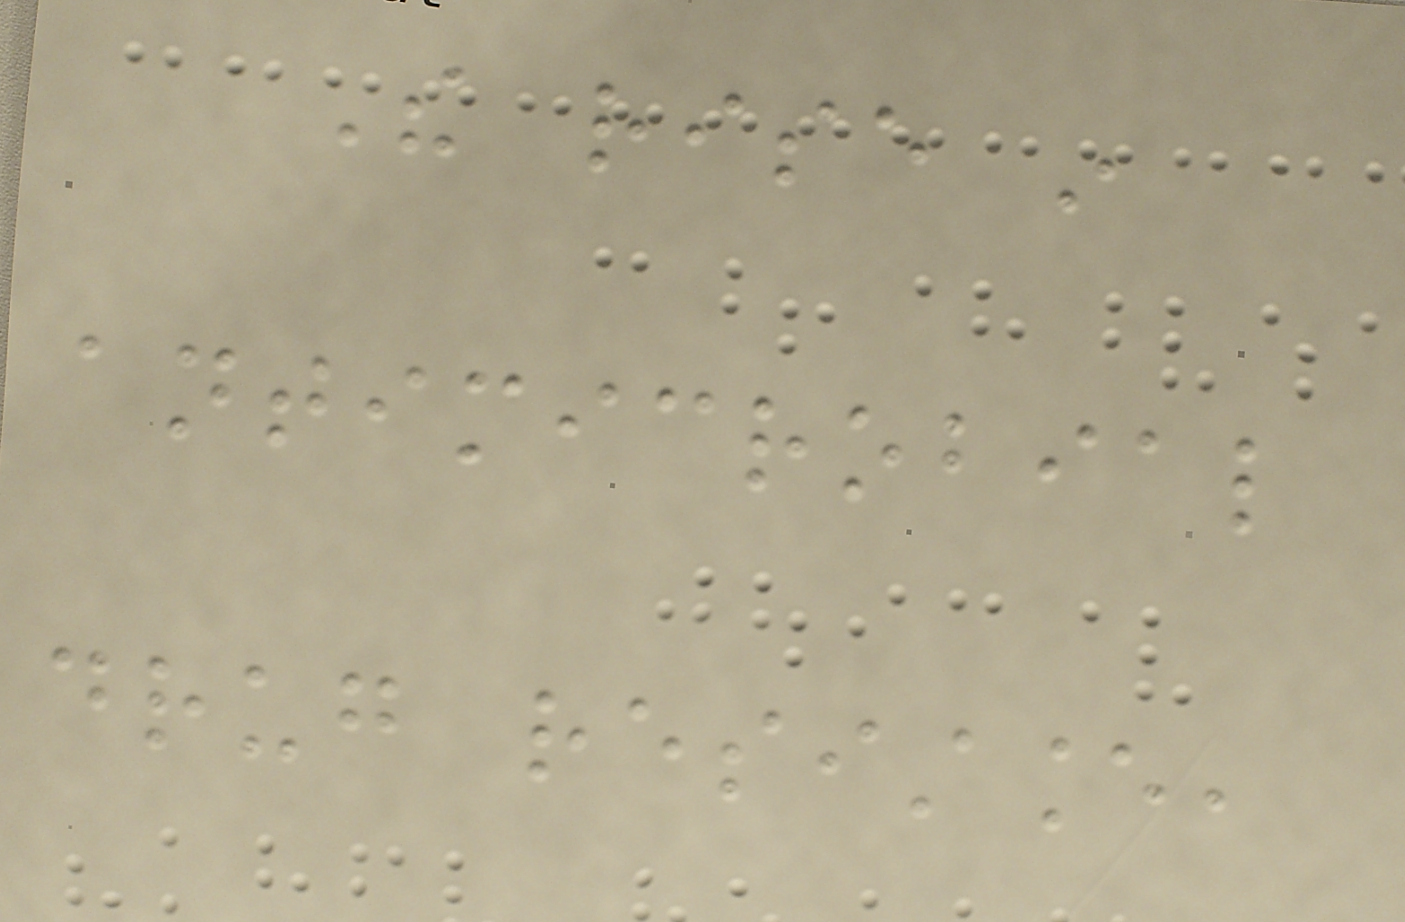The rise in
antimicrobial
drug resistance,
